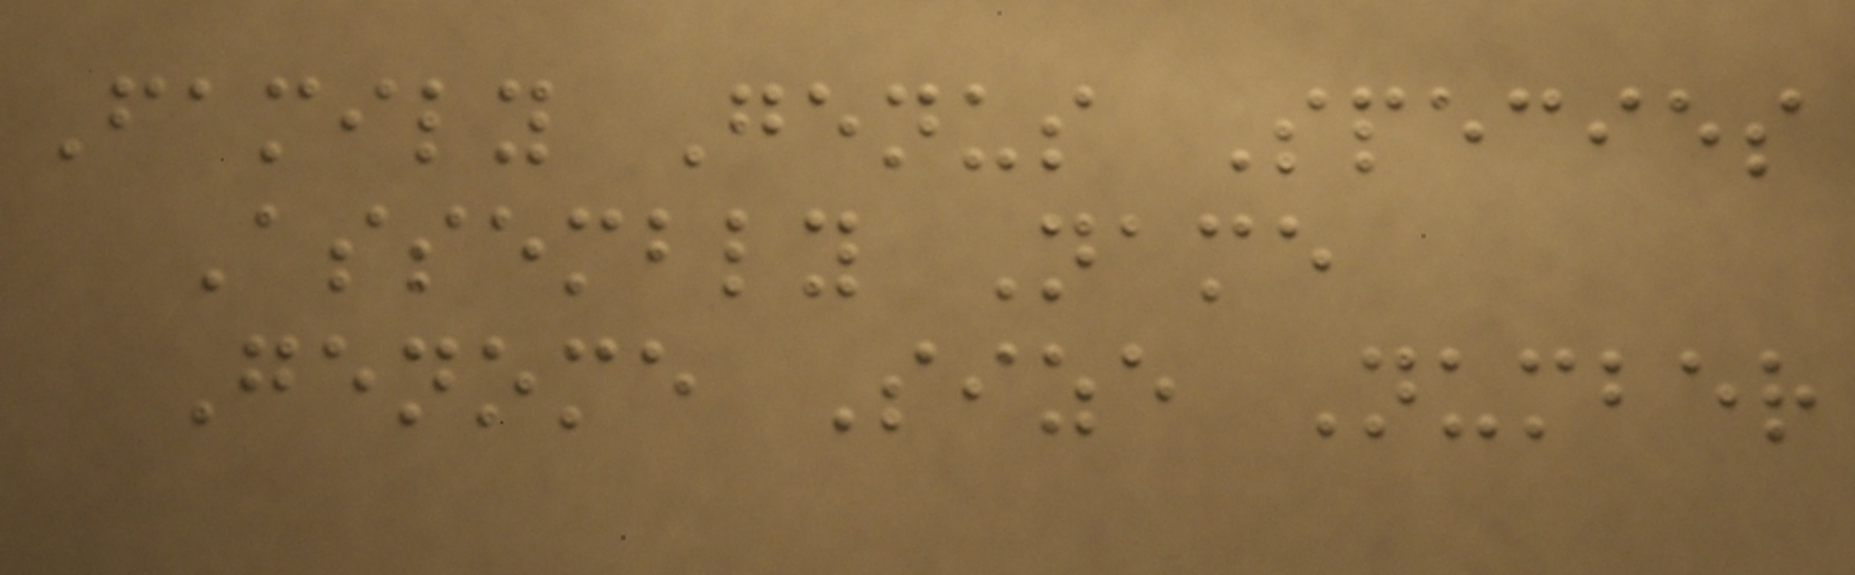Family Genus Species
Assembly Name
Genome Size Number
